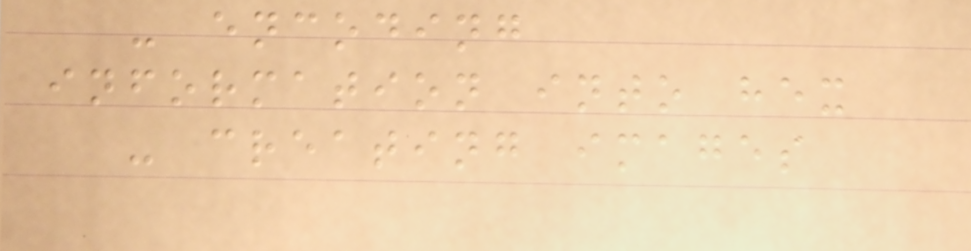- encoding
information into hex
- creating images
